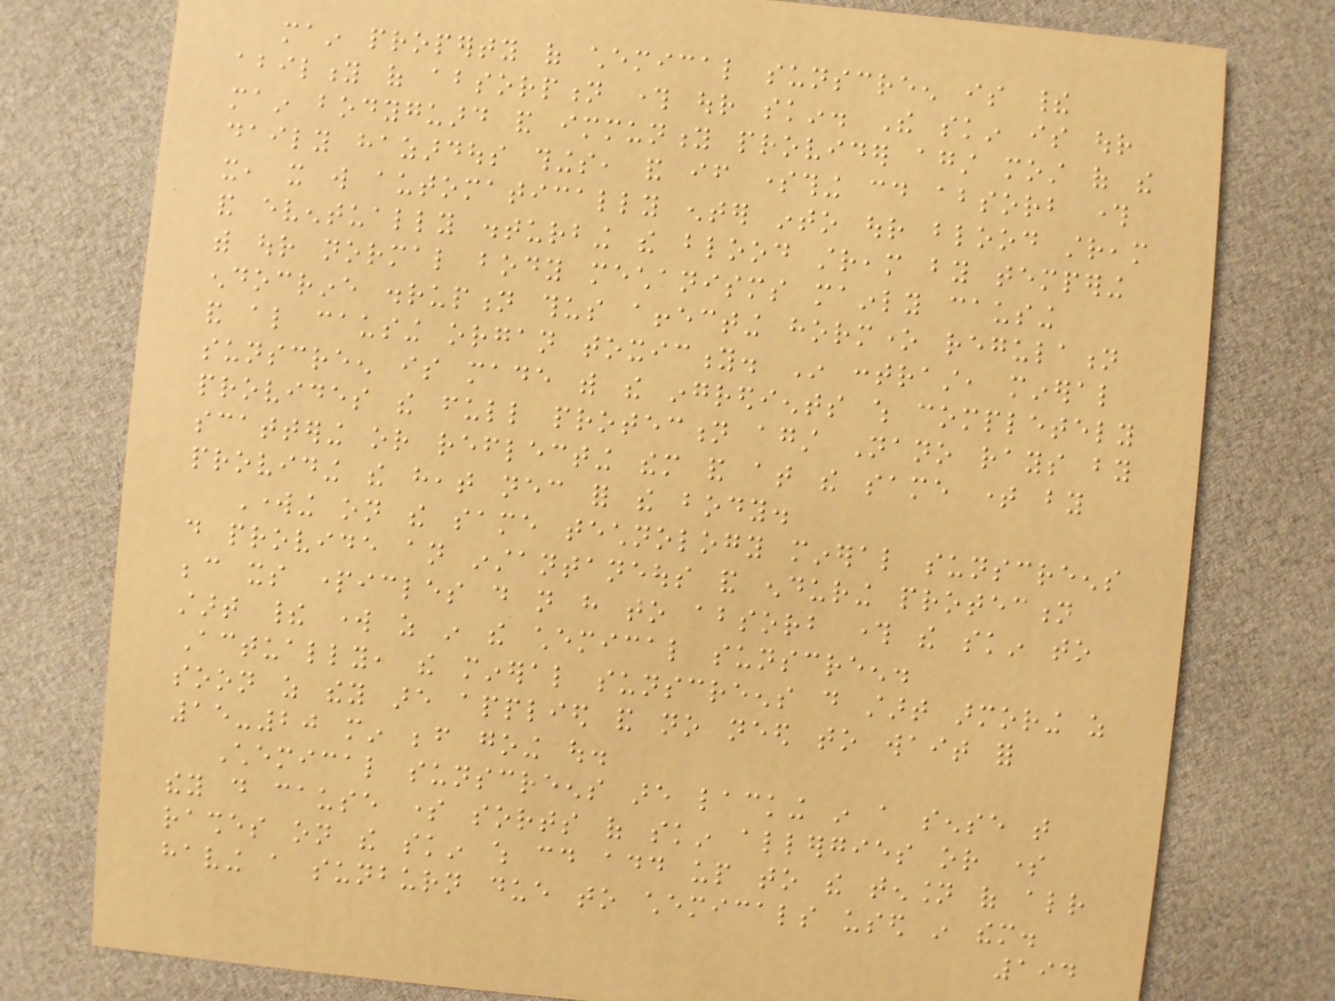main property of chemical sunscreen is their
ability of absorption through our skin. The skin is our
main bodyguard and immunity provider against most of the
daily hazardous things, and if something could absorb through
it, it will automatically enter into our blood stream
and eventually disturbing the blood stream by tempering
with our normal body mechanisms mainly causing
endocrine disruption thus affecting hormone regulation
and also causing organ toxicity. In contrast, mineral
sunscreen is made with the ingredients which completely
provides the full protection against Nano rays by
scattering or reflecting them and at the same time by
providing the heat necessary for the body.
Working on the same technology mineral sunscreens
do provide an instantaneous and enduring protection
because its particles do not have to absorb through the skin to
start their work as in the chemical sunscreen.
Actually, the mineral sunscreens do start armoring as
soon as they are applied and no need to wait for
15-20 min before going out.
Chemical sunscreens are lacking in a sense that
they do cause some sorts of skin allergies or some
rashes on the skin which could add up to the tension of already
having a sunburn due to chemicals used in them.
194
